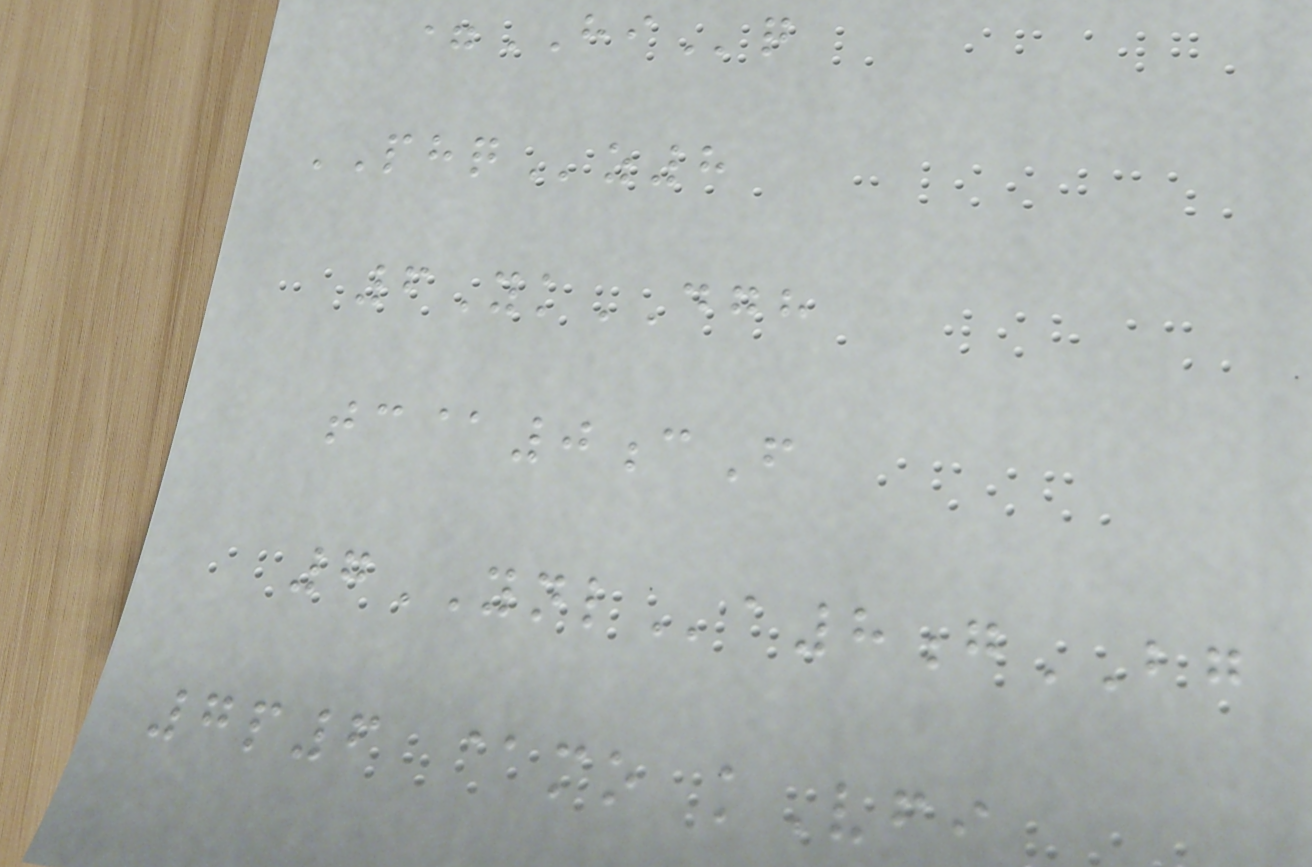=HIq
PHQz8
6YkDGH
tc@0cF
7YNLa8gBG
7p6 @mo kVfi
